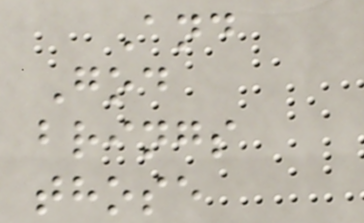And
God
brings
those
